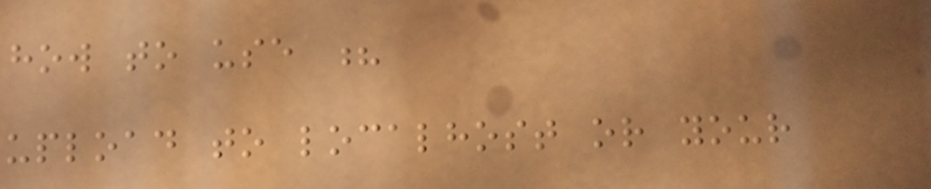how to use ?
upload to localhost or your
